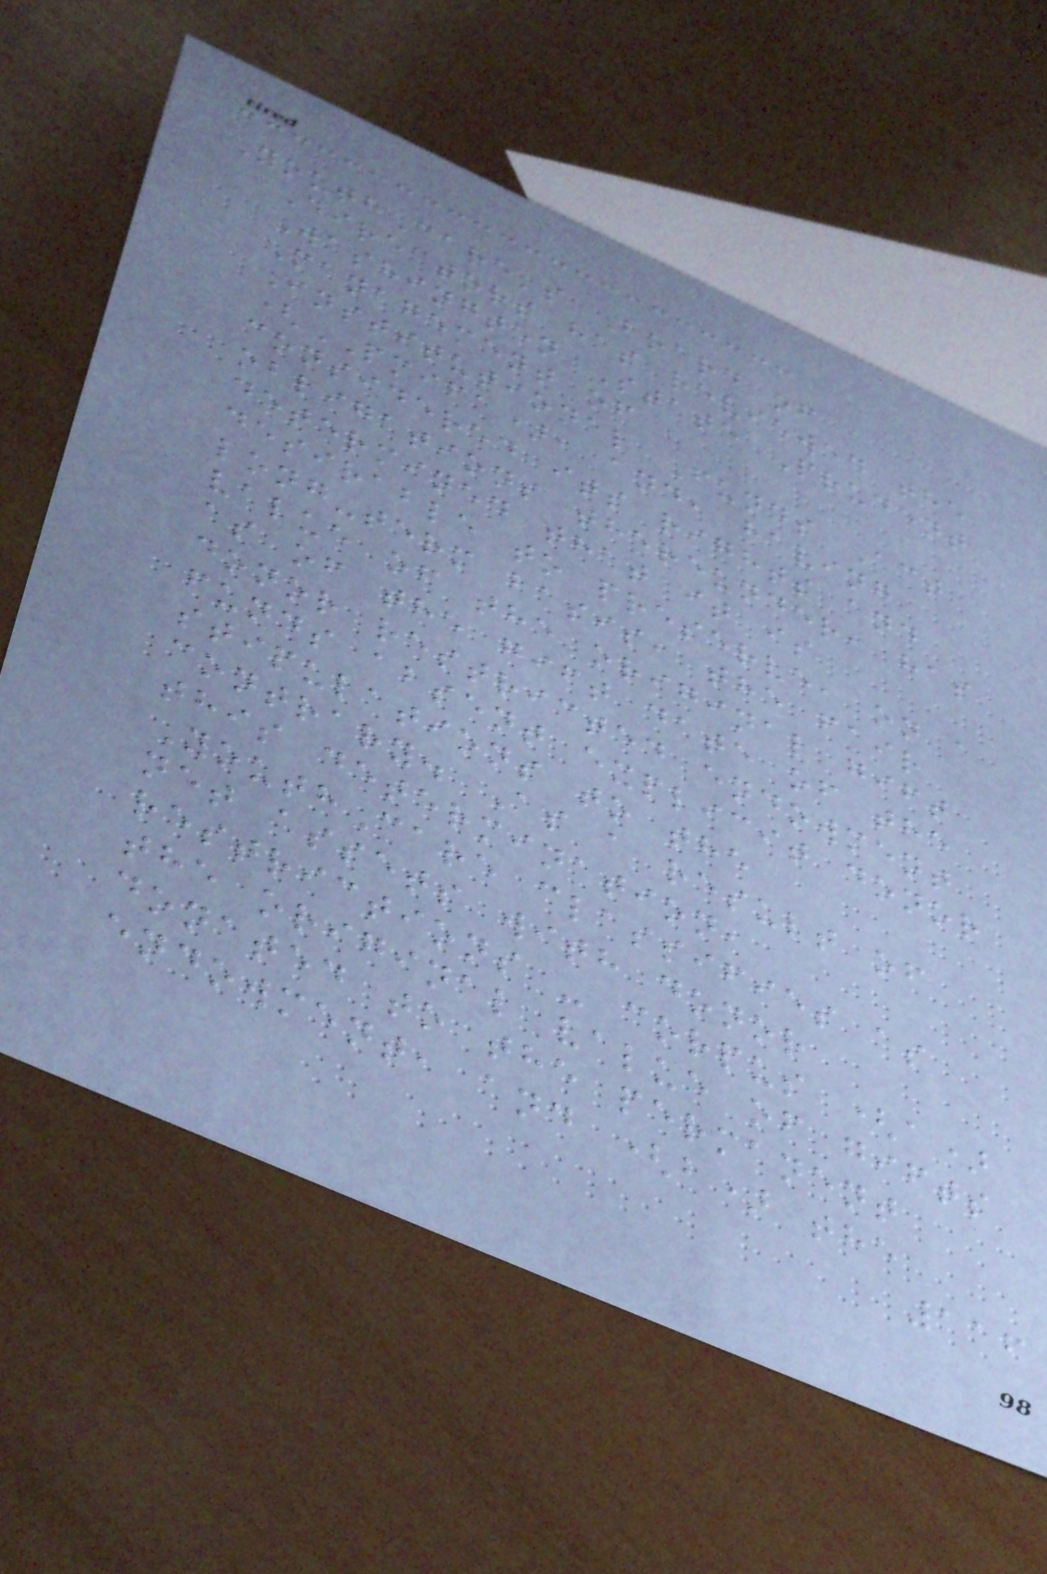YouthCare's Board of
Directors has reviewed the
Washington State Prudent
Management of
Institutional Funds Act
(PMIFA), and, having
considered its rights and
obligations thereunder, has
determined that it is
desirable to preserve, on a
long-term basis, the fair
value of the original gift
as of the gift date of the
donor restricted endowment
funds absent explicit donor
stipulations to the
contrary. As a result of
this determination,
YouthCare classifies as
net assets with donor
restrictions - corpus (a)
the original value of gifts
donated to the permanent
endowment, and (b) the
116
